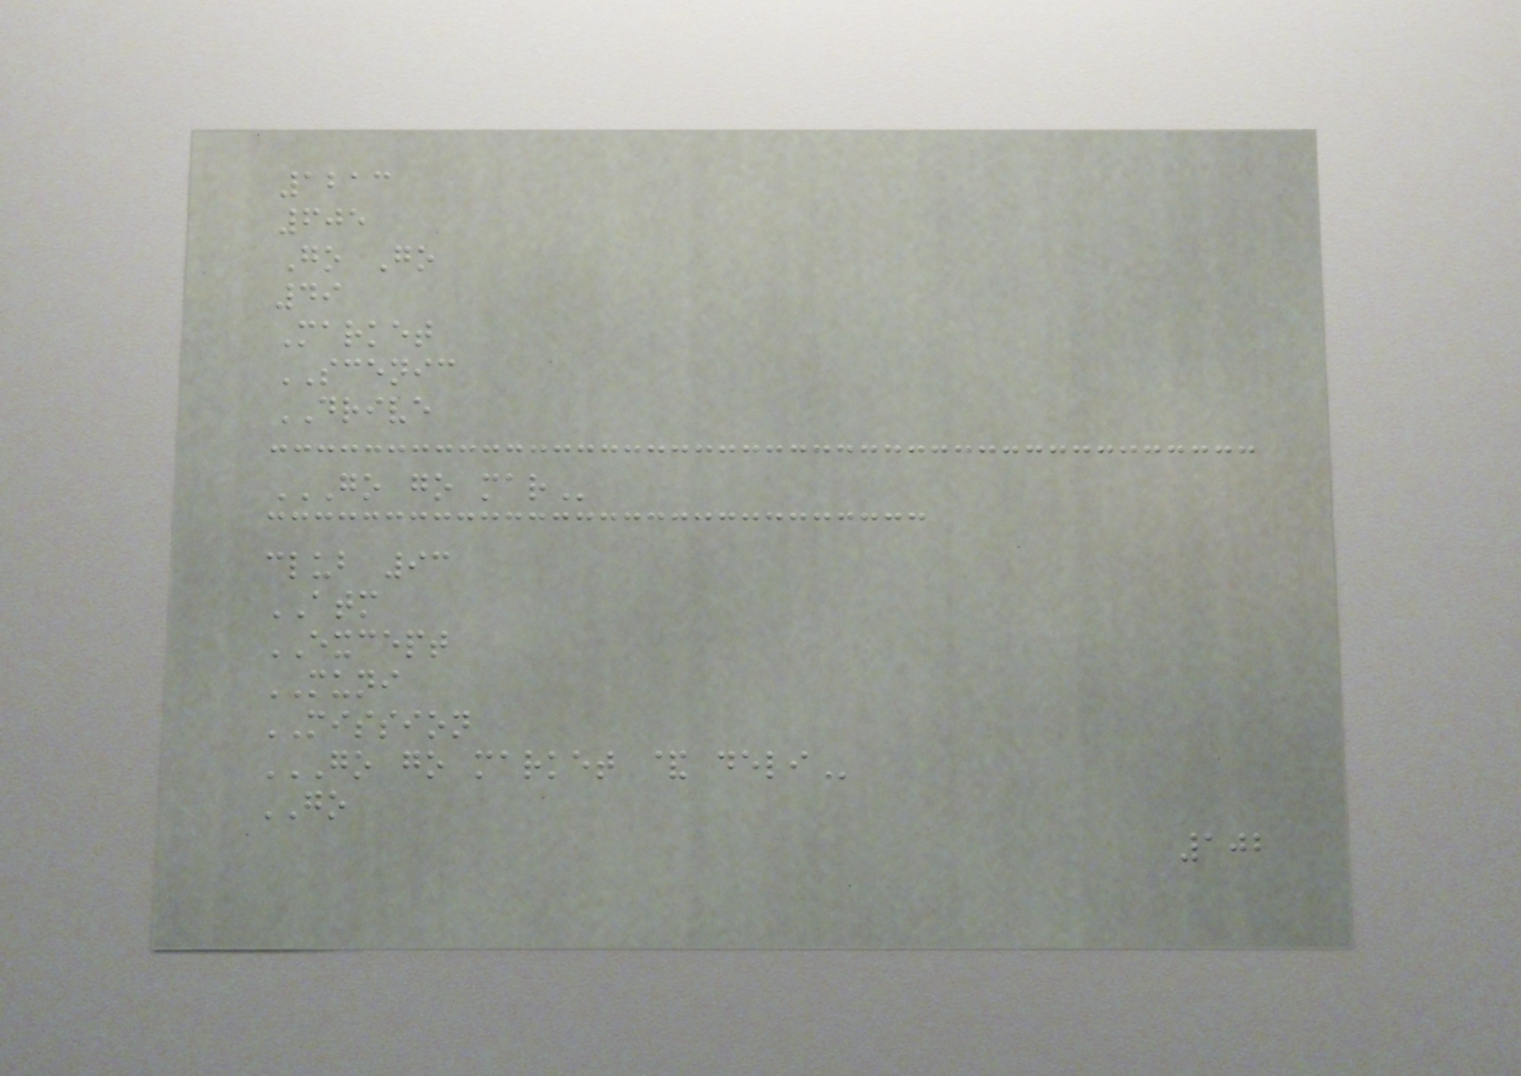1213
605
Go Go
49
Market
SCENIC
DRIVE
GO GO MAR
club 93
ATM
EXCEPT
MUNI
MISSION
GO GO MARKET & DELI
GO
102
